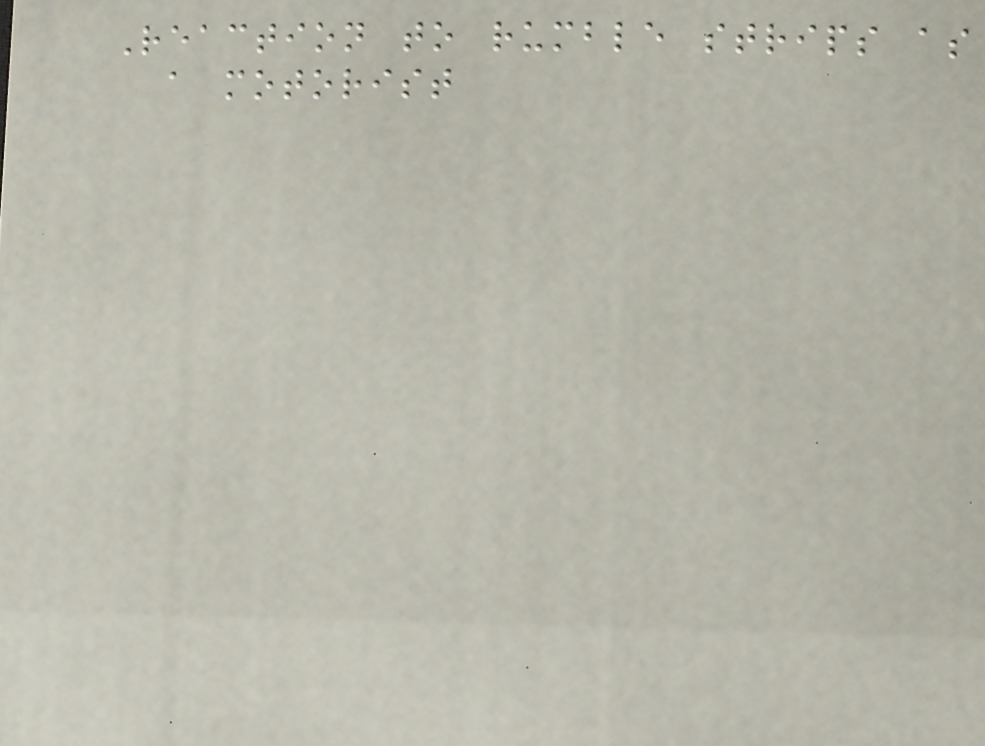Reaction to rumble strips as
a motorist
